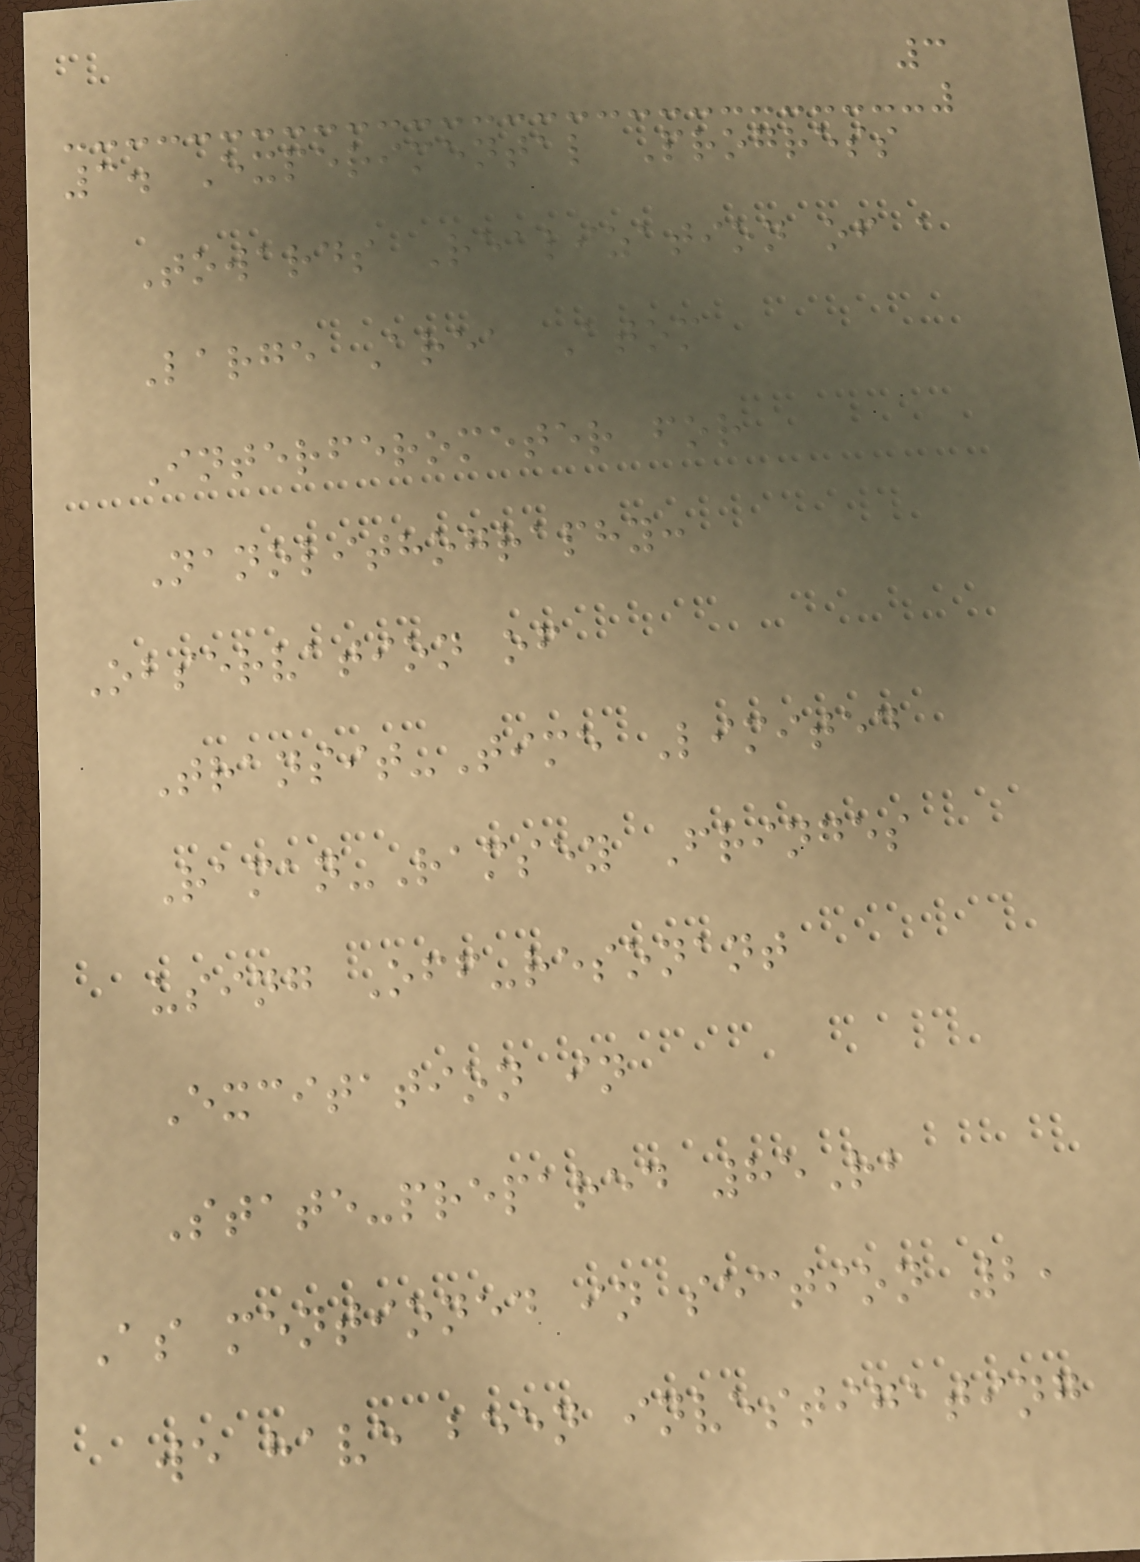3
3. Experimental Progress
Towards Realization of a
Large Area Atom
Interferometer for
Nanolithography:
Observation of
Transit-Time Limited
Raman-Ramsey Fringes
using Off-resonant
Excitation in
State-prepared 85Rb
As mentioned in section 2,
we have been investigating
